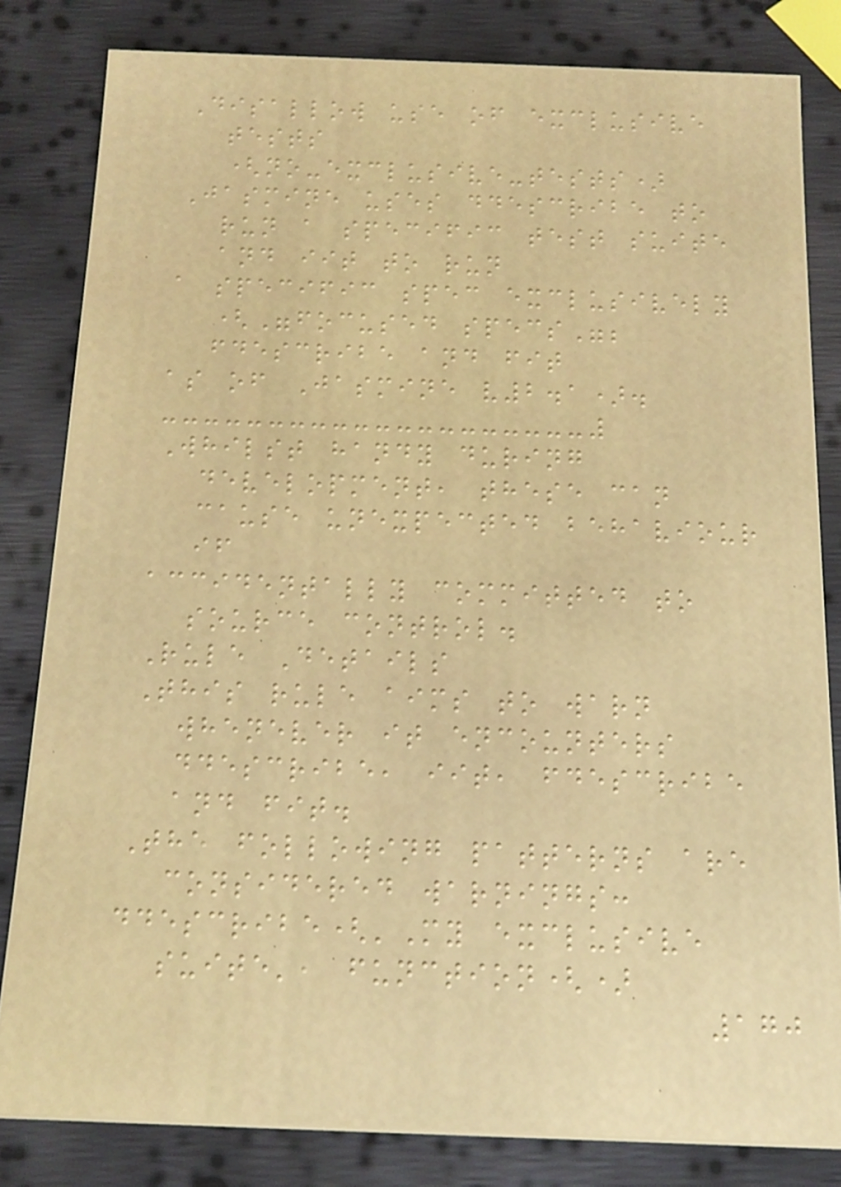Disallow use of exclusive
tests
(no-exclusive-tests)
Jasmine uses ddescribe to
run a specific test suite
and iit to run
a specific spec exclusively
("focused specs";
fdescribe and fit
as of Jasmine v2.1).
Whilst handy during
development, these can
cause unexpected behaviour
if
accidentally committed to
source control.
Rule Details
This rule aims to warn
whenever it encounters
ddescribe, iit, fdescribe
and fit.
The following patterns are
considered warnings:
ddescribe('My exclusive
suite', function()
170
